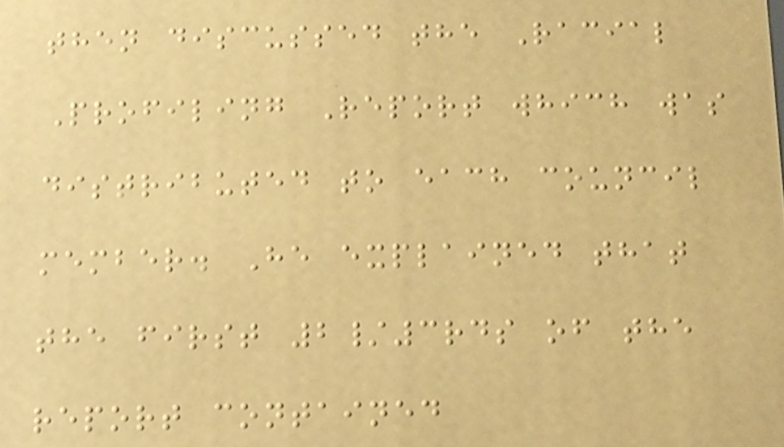then discussed the Racial
Profiling Report which was
distributed to each council
member. He explained that
the first 2/3rds of the
report contained
